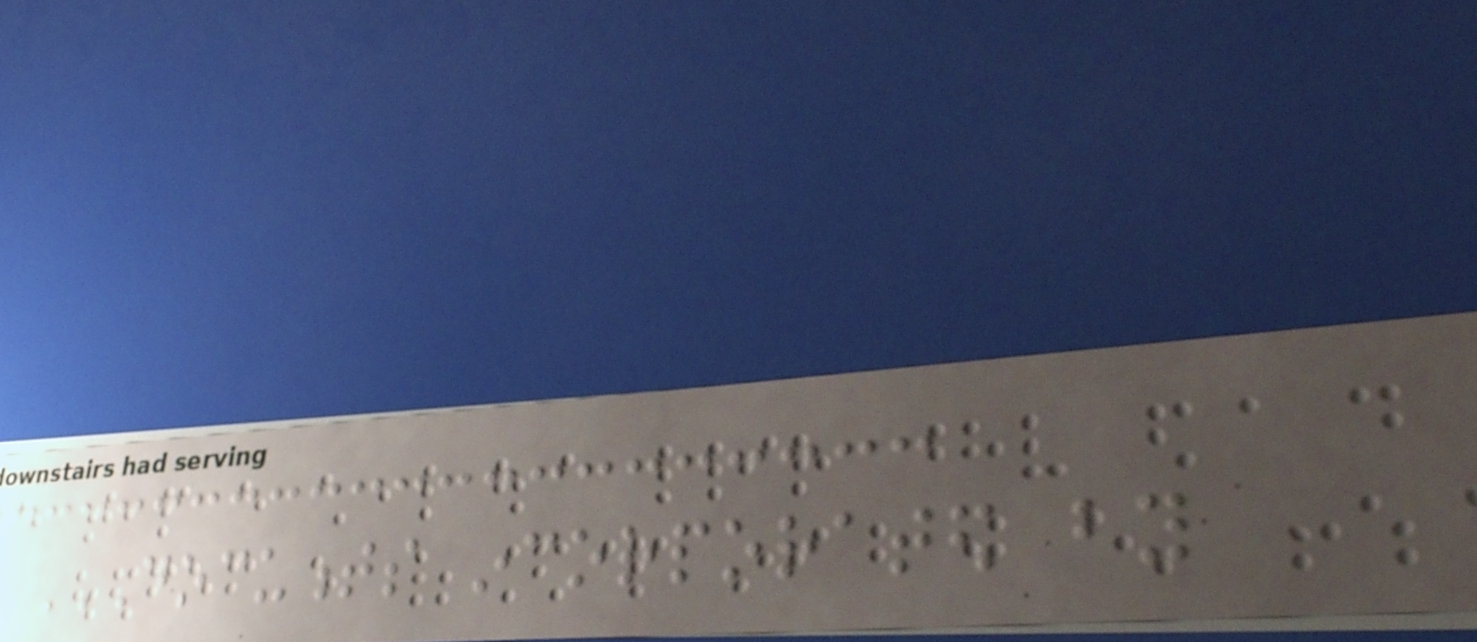DOCUMENTS INCORPORATED BY
